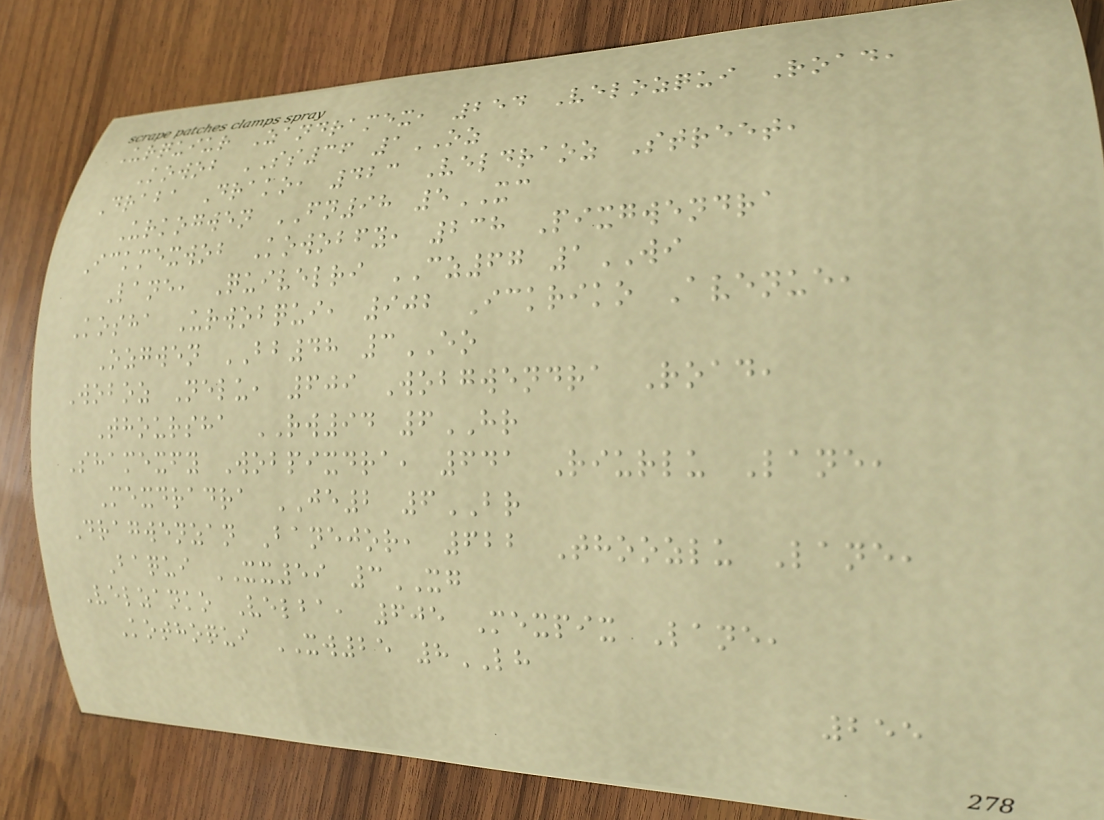Urquiur Zandramex, 254 Velozqui Road,
Kowob SS36 1OZ
Draba Drako, 423 Veldraoz Street,
Urkogwen FN98 5XC
Ickmexwob Kowobfy, 238 Pixgwendra
Lane, Quivelri CZ67 1WI
Kosha Urwobqui, 902 Ickriko Avenue,
Ozgwen BB48 3EO
Woboz Nelu, 609 Wobgwendra Road,
Thoursha RW94 6HR
Shamexfy Wobpixdra, 641 Riurlu Lane,
Mexdradra JE2 6BR
Dragwenzan Banejor, 622 Thoozlu Lane,
Baqui XX59 3XG
Velzanko Velba, 605 Mexpix Lane,
Kothoqui XW25 8LH
255
